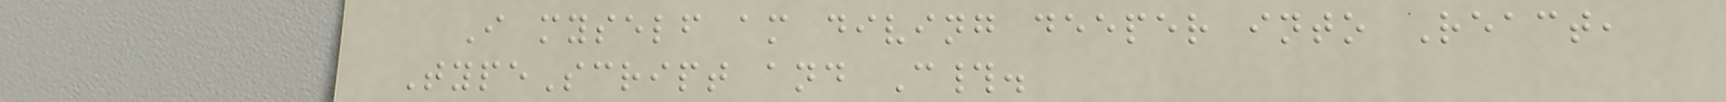I myself am diving deeper into React,
TypeScript and C#.
